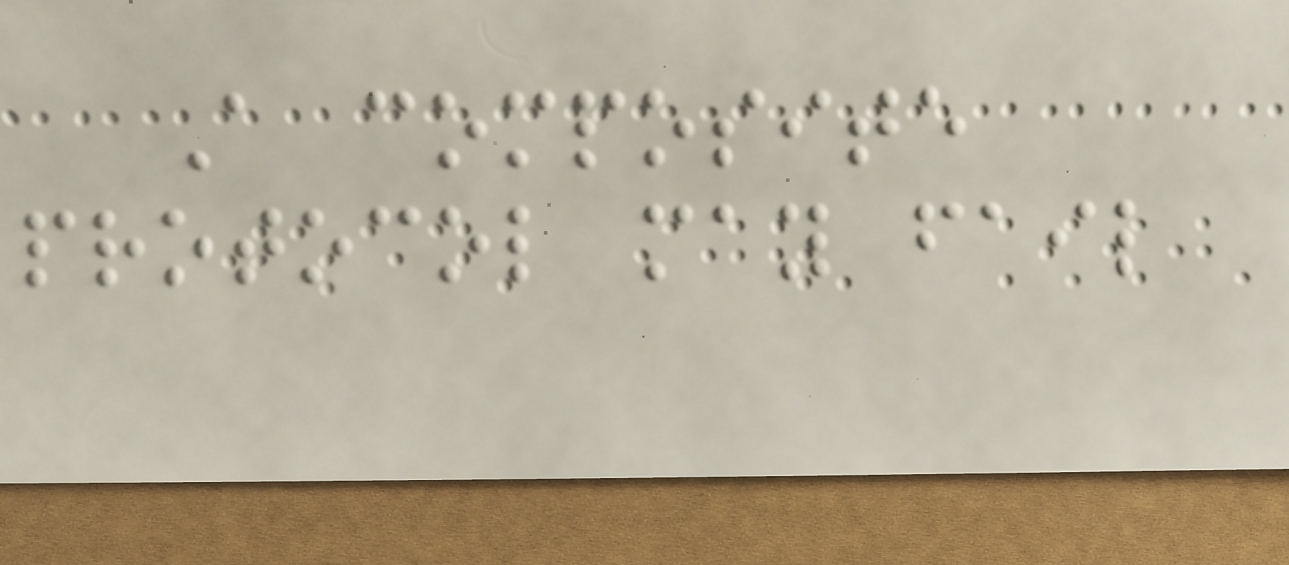A composite
protocol may fail
